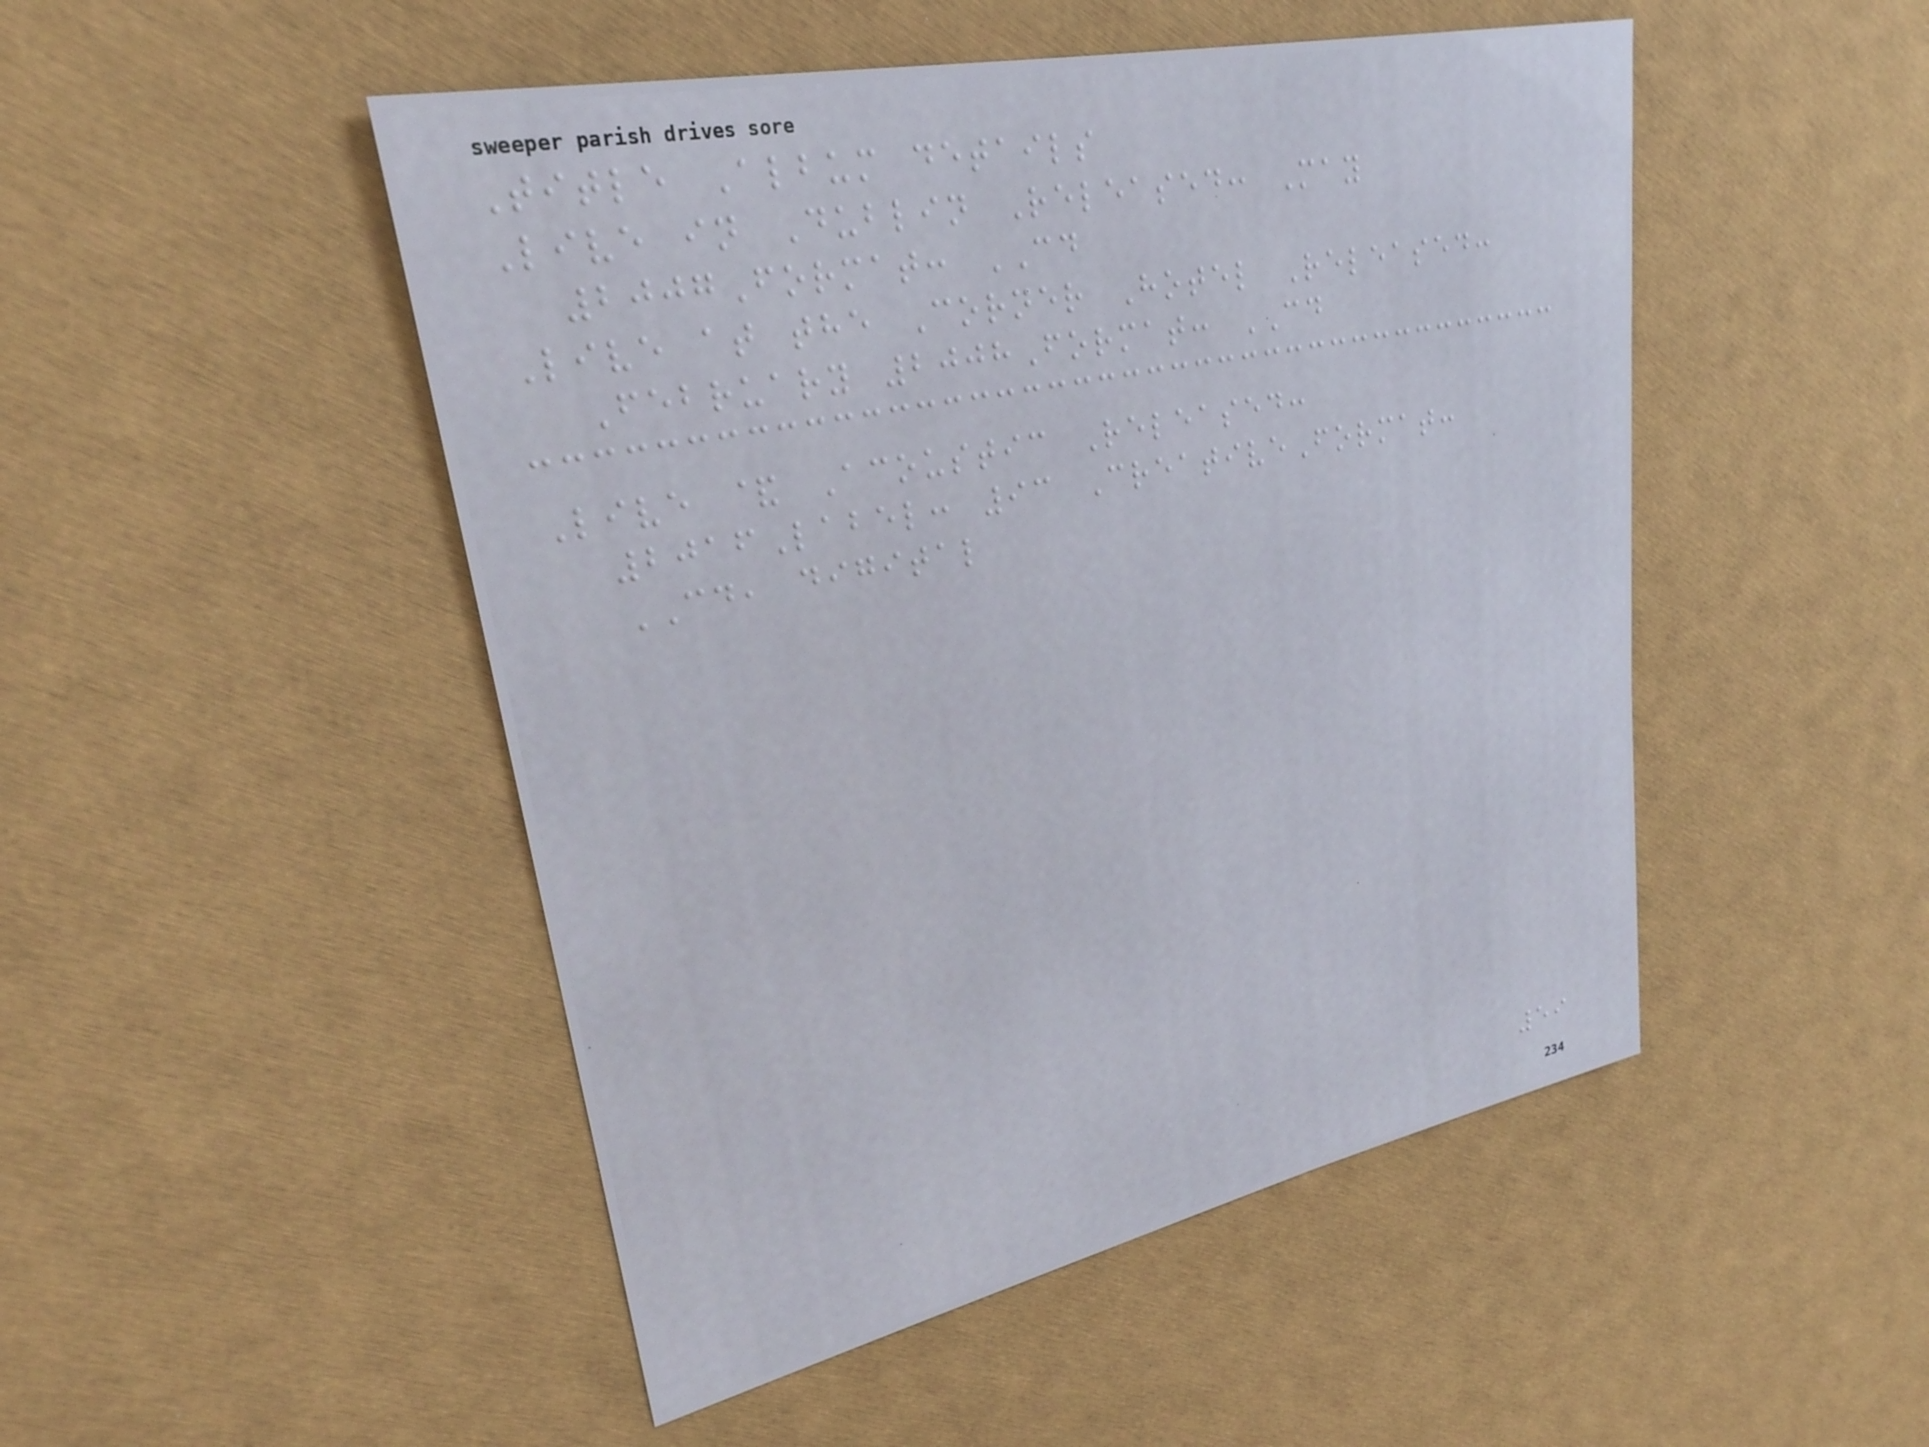Title Album details
Live in Dublin Released: May
2007Format: CD
Live at the Corner Hotel Released:
February 2008Format: CD
Live & Acoustic Released:
2016Label: 93 CreativeFormat:
CD, digital
59
